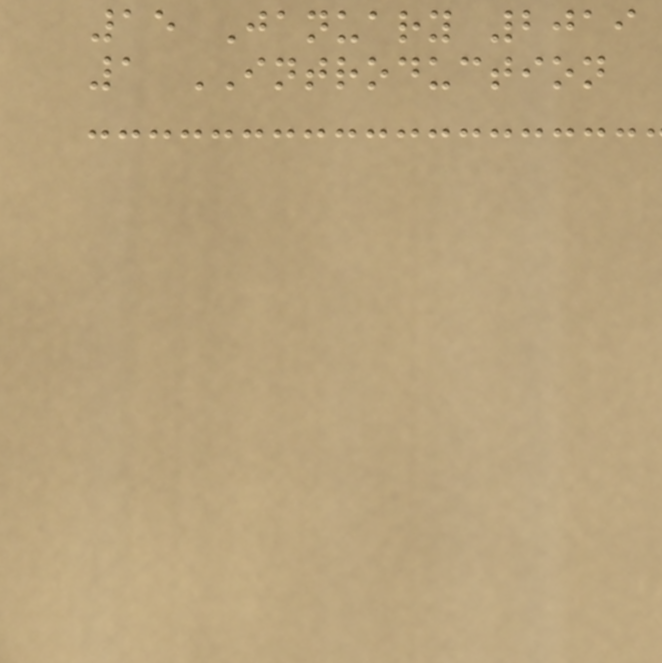15 January 2019
1 INTRODUCTION
